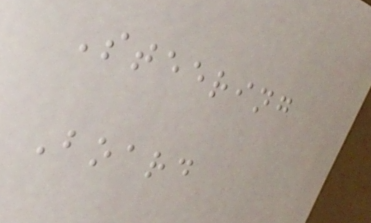Steering
Board
